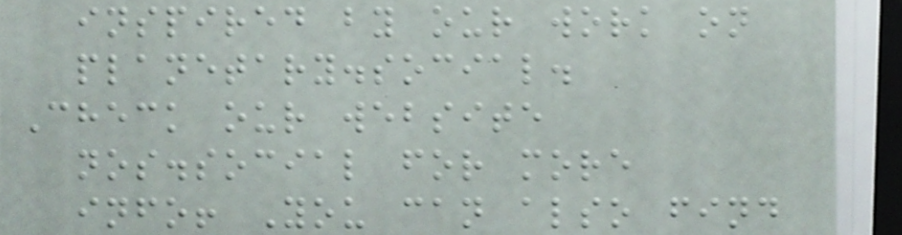inspired by our work on
planetary.social.
Check our website
nos.social for more
info! You can also find
